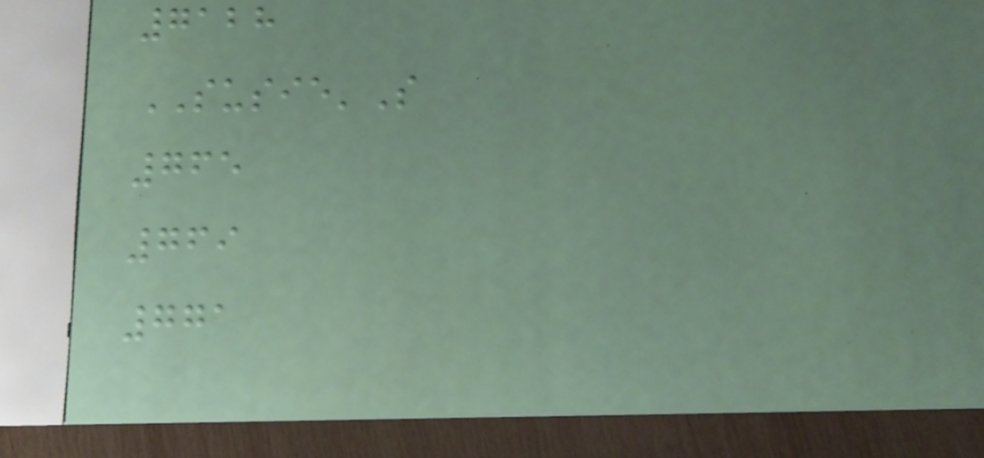7128
SUSIE'S
765
769
771
